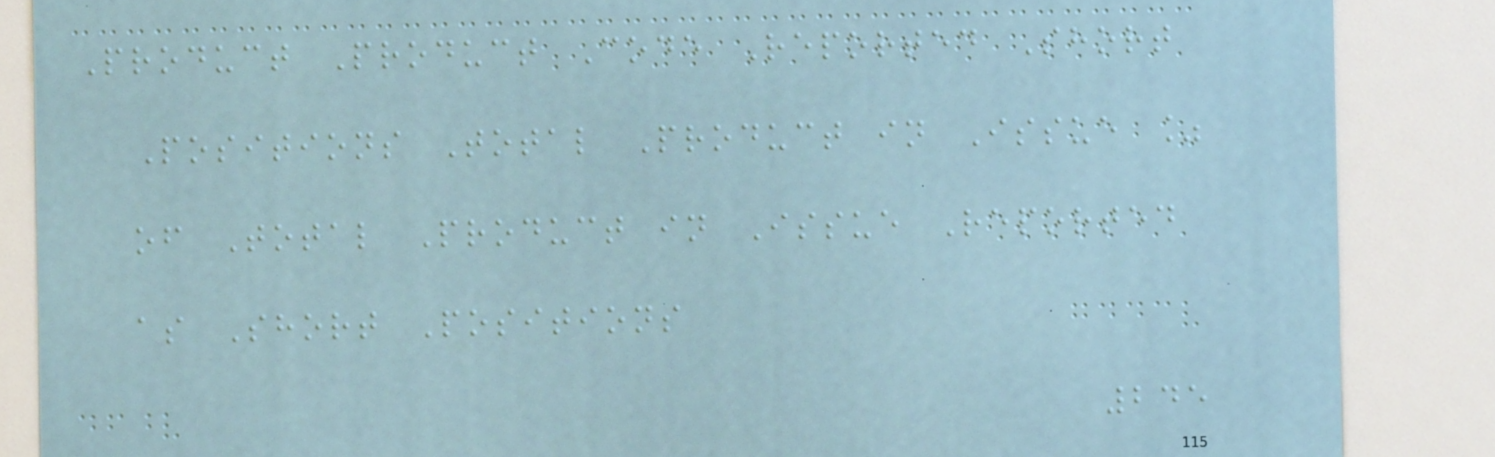Product Product Code Reported Short
Positions Total Product in Issue %
of Total Product in Issue Reported
as Short Positions
245
